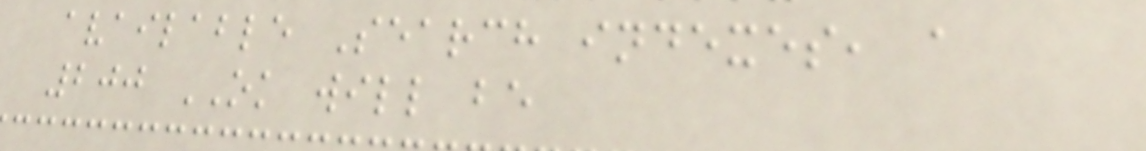available Search indexes, a
200 OK will be
